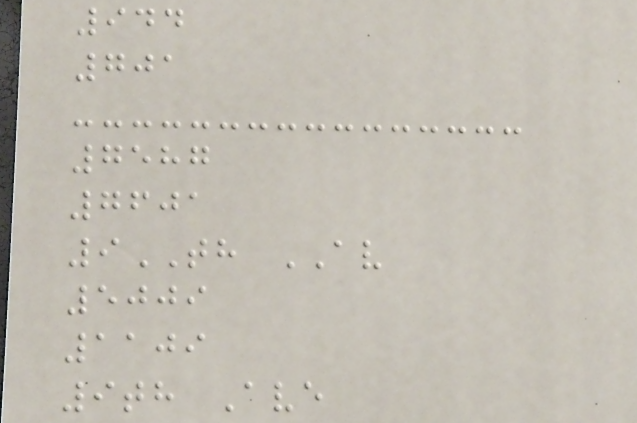944
701
7587
7601
9TH AV
5009
1109
9th Ave
